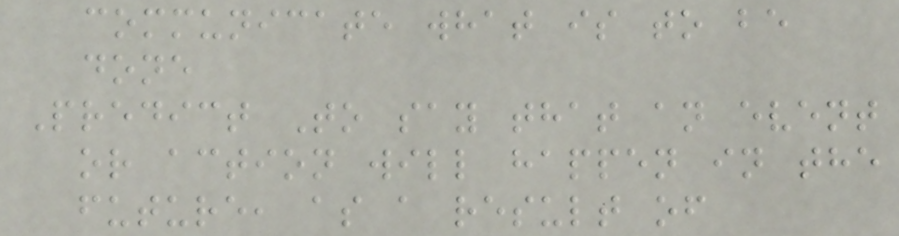communicate what is to be
done
Predict To say that an event
or action will happen in the
future, as a result of
